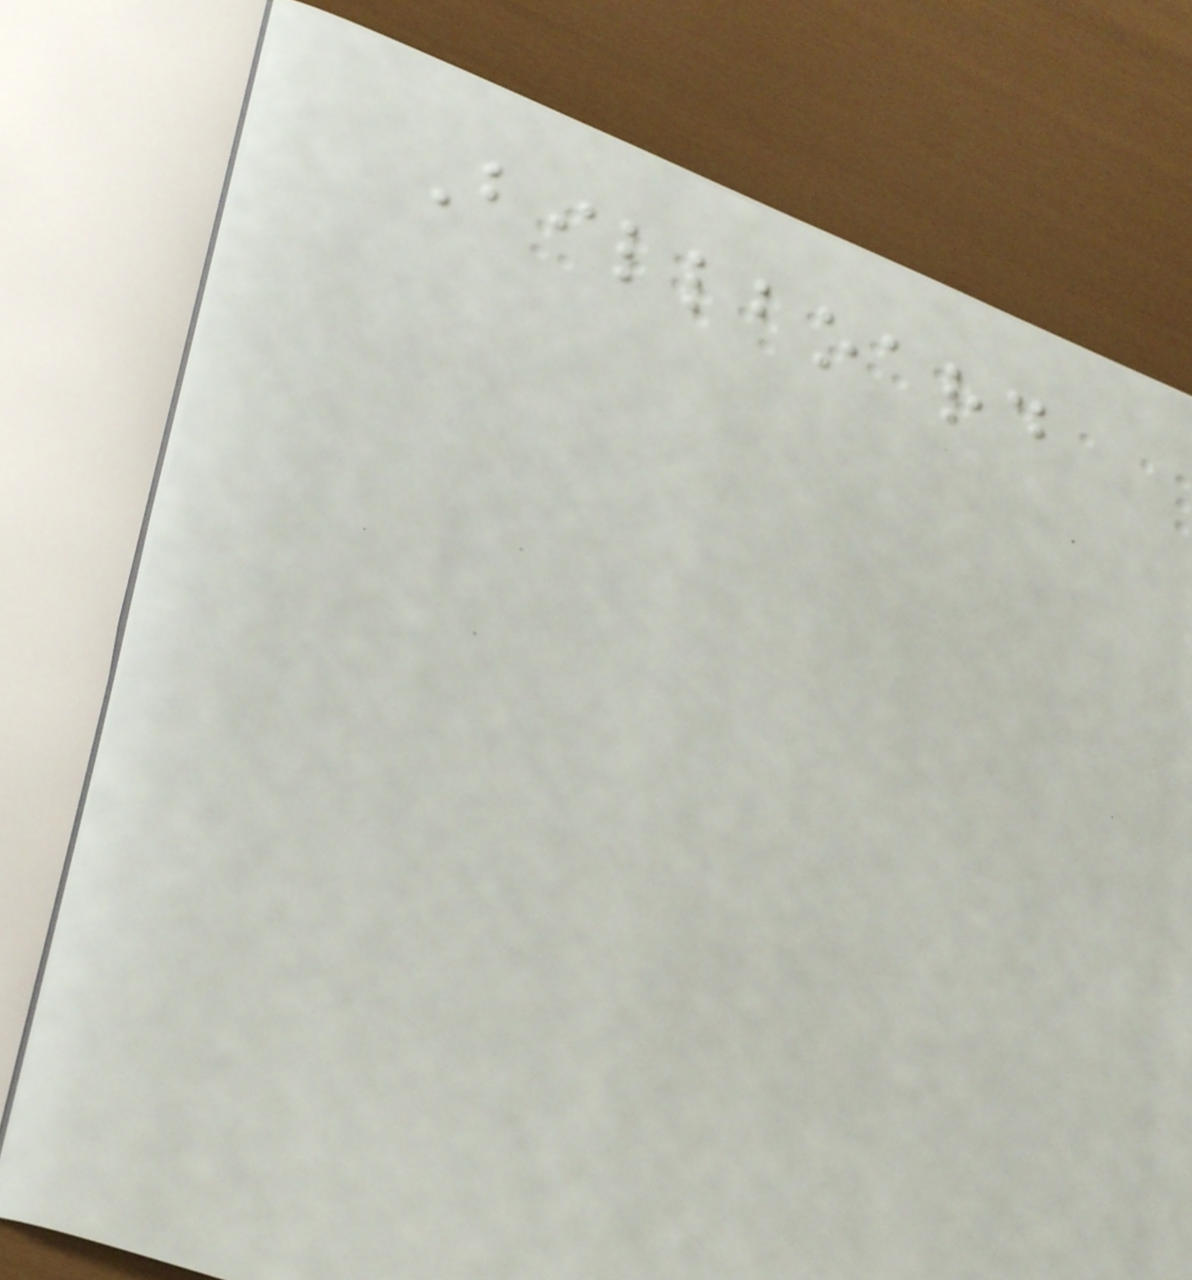Billboard
